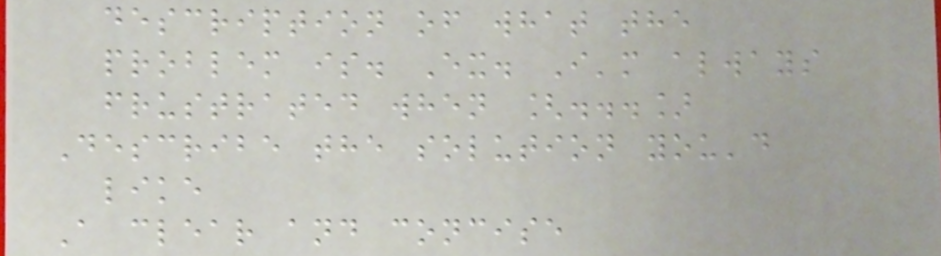description of what the
problem is. Ex. I'm always
frustrated when [...]
Describe the solution you'd
like
A clear and concise
